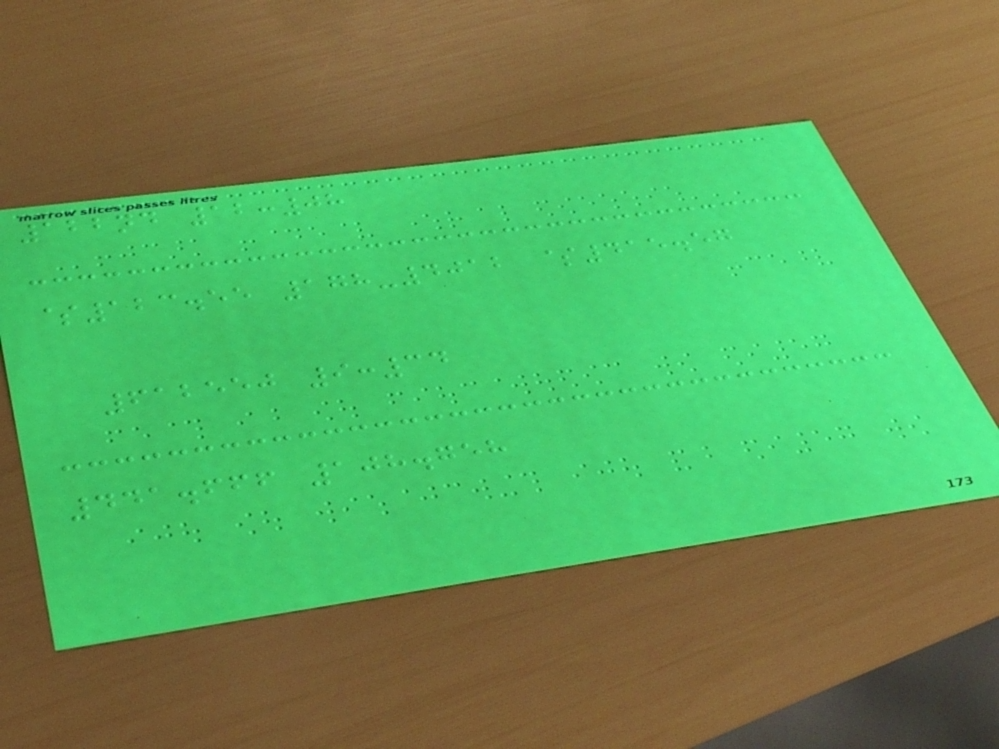122nd 12:08
$123.55 178-4012 $415.57
612550 9:34
441.666 108.758
